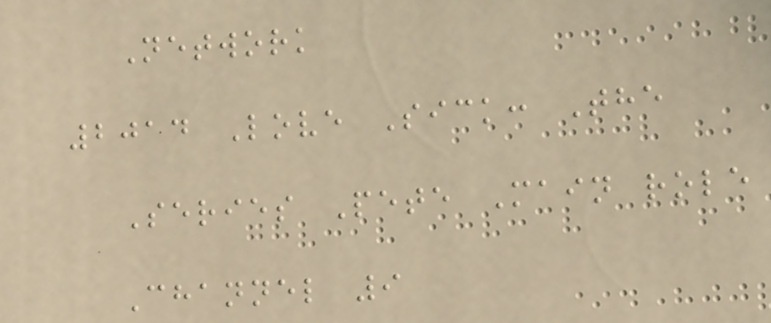Network
2014 Love Sick: The
Series Pete Main role
Channel 9
